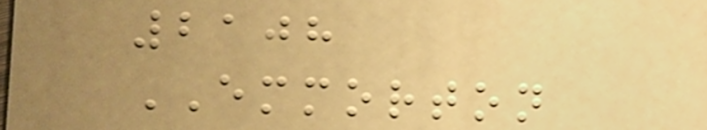2108
EMMORTON
